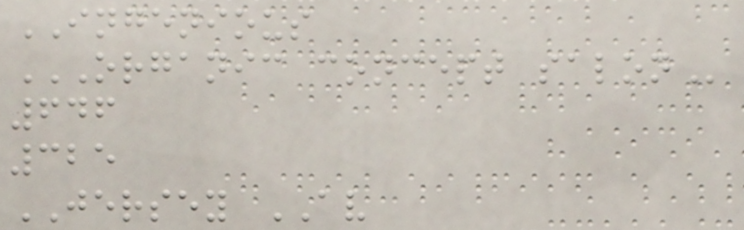INGENIOUS
ORGANIC CONCEPT SALON
646
325
JERSEY AV
